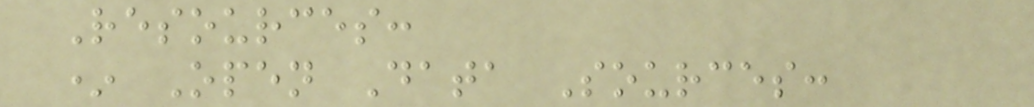Resources:
* Open Data Sources:
